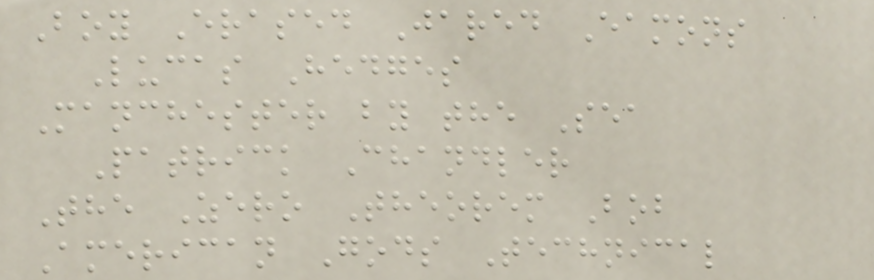Boy Erased Jared Eamons
Lucas Hedges
Manchester by the Sea
Patrick Chandler
The Zero Theorem Bob
American Gods Technical
